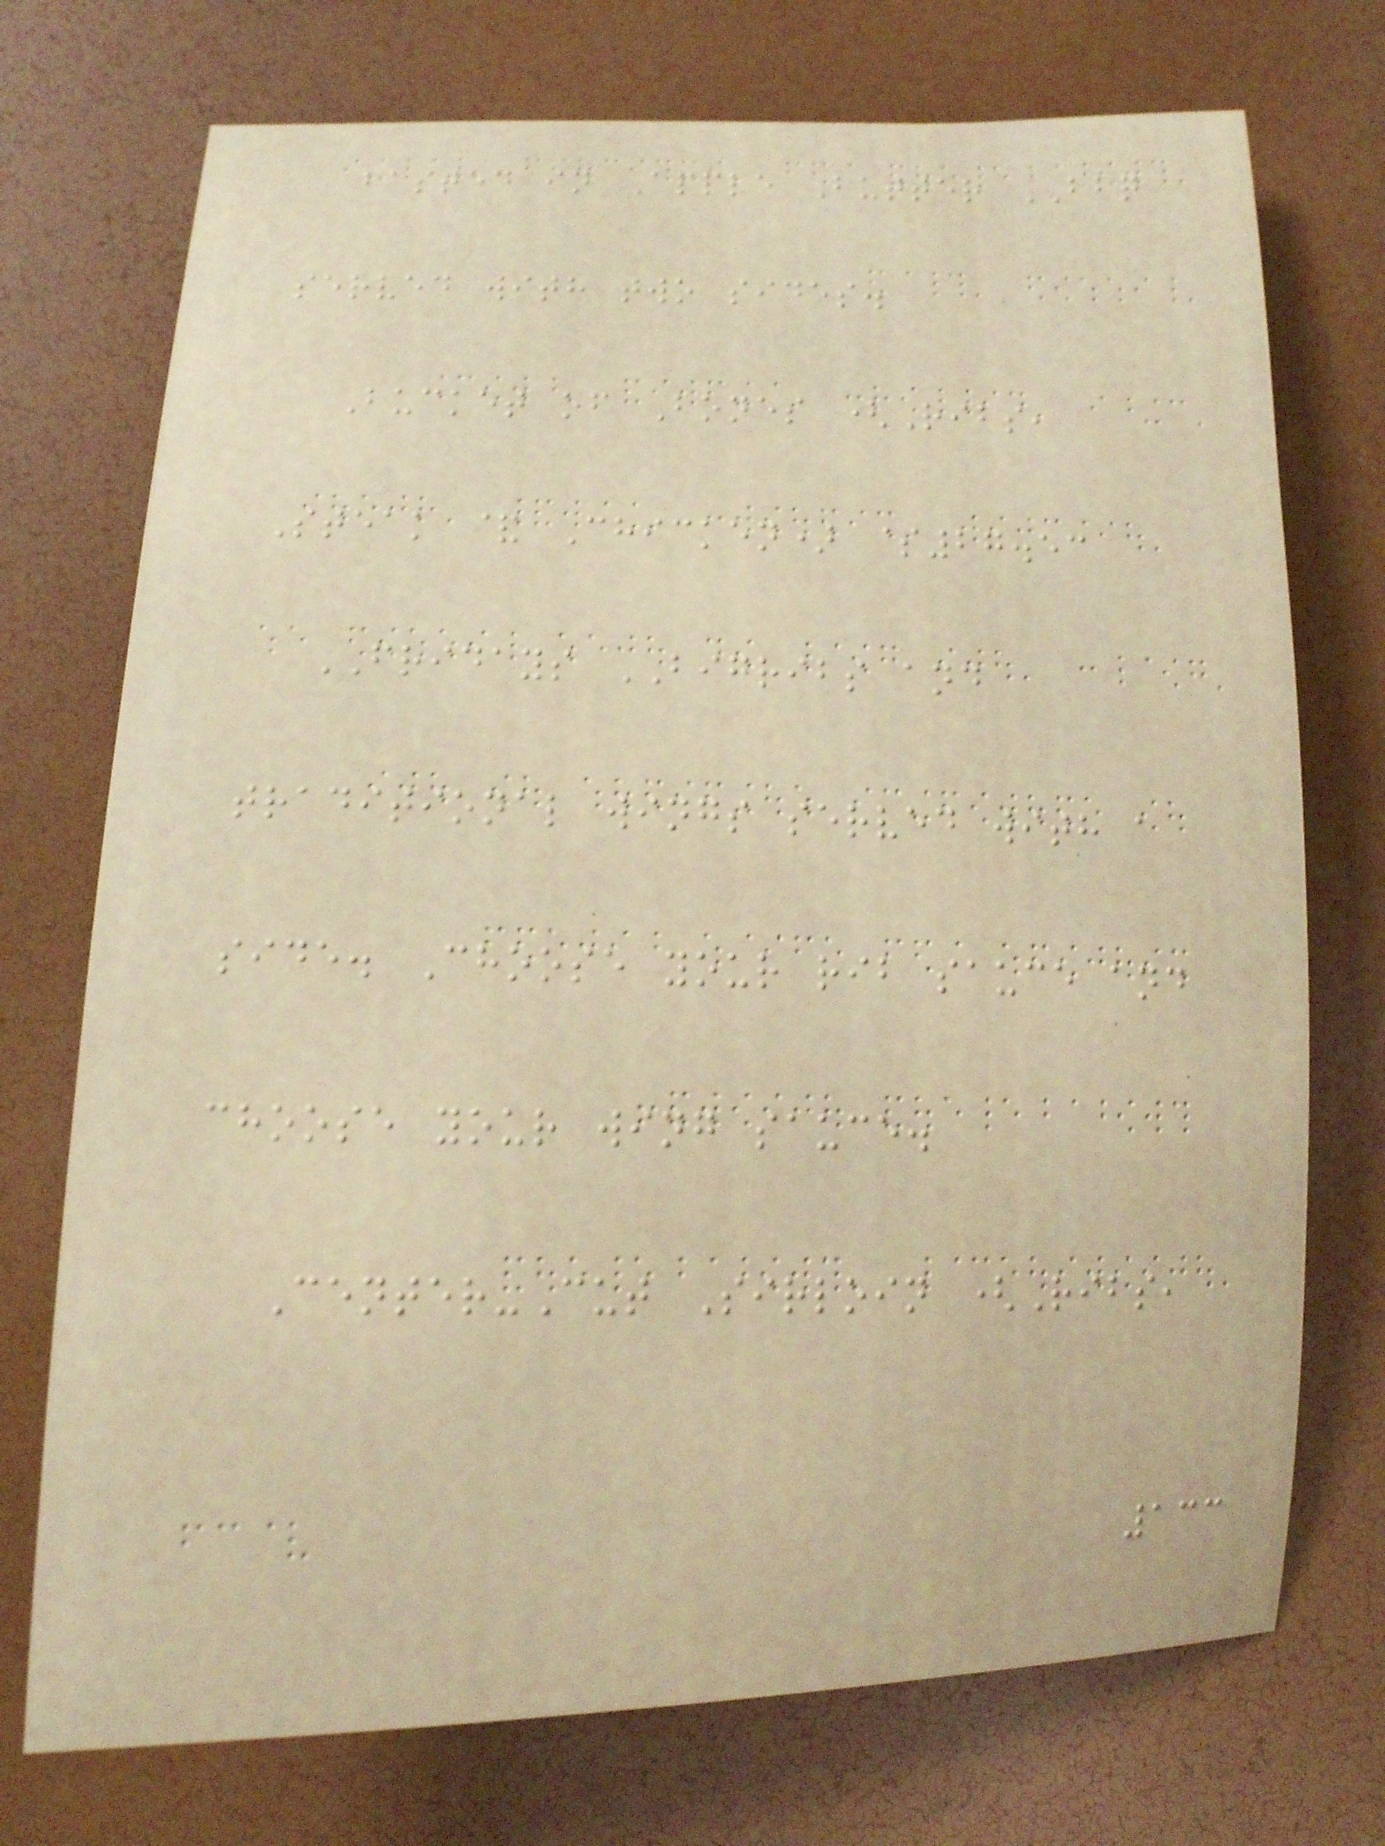basted in Apple Butter BBQ
served with two sides.
Bucket of Bones (Ribs,
Steak & Chicken) $27.53
FRIDAYS BIGRIBS and
traditional wings served with a
side. Choose your rib sauce and
choose your wing sauce.
Center-Cut Sirloin (Ribs,
133
